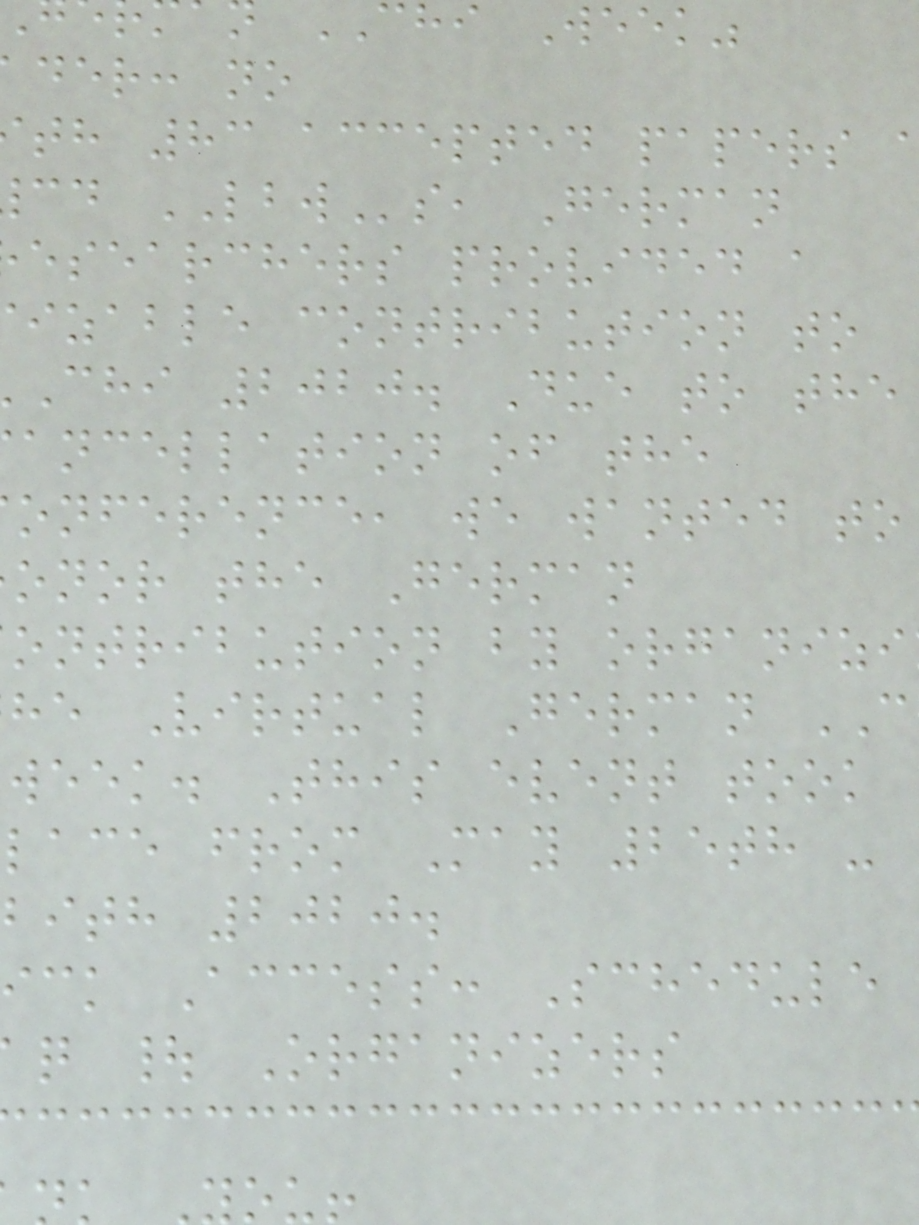chi Week"
der: no
th 83 accepted papers
cd LBWs, German
esearchers provided a
izable contribution to
chi 2020. Due to the
ancellation of the
onference, we wanted to
onor the German
ontribution by organizi
he Virtual German
week. This event took
lace from May 25th -
bith 2020.
ck Access: Schedule
q | Organizers
